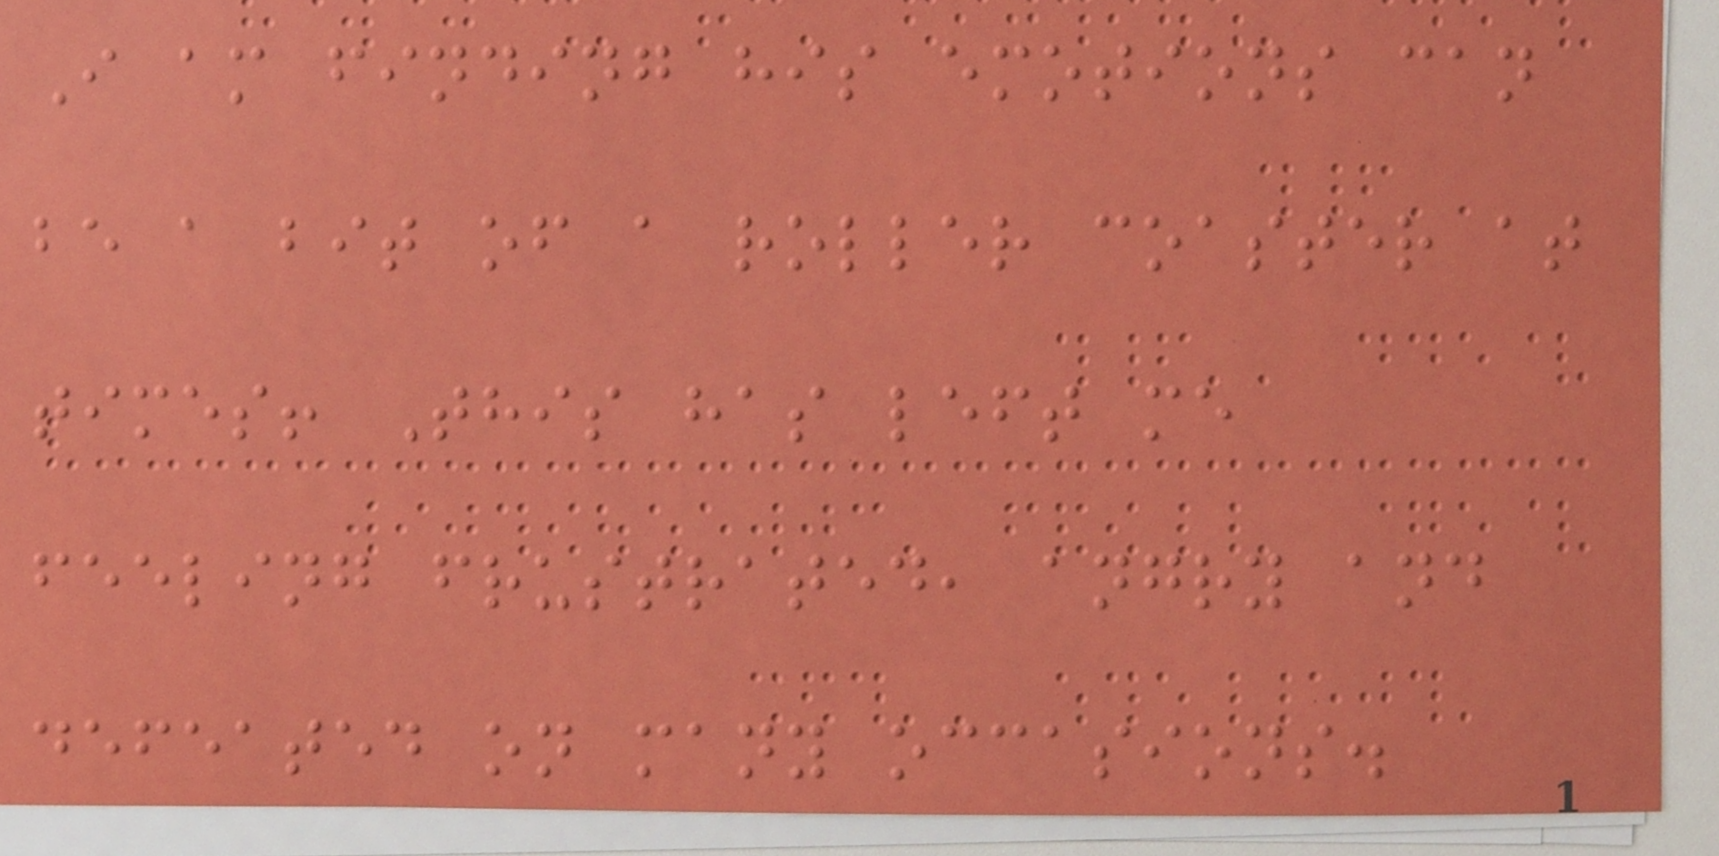I am finding his emotions can
be a bit of a roller coaster at
times! This has left me
feeling frustrated, angry and
defeated on many occasions.
